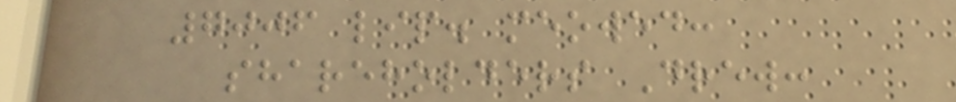7006 lip. meowed:
shareholders Drew:
